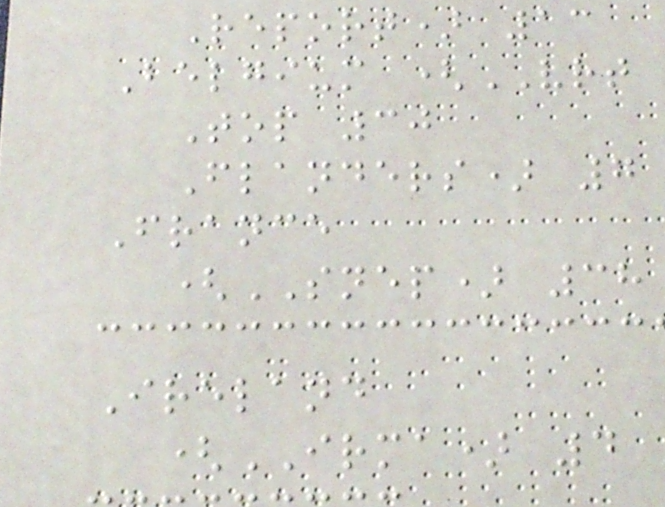Report) 13
Belgium (VRT
Top 30
Flanders) 7
France
(SNEP) 38
Ireland
(IRMA) 4
